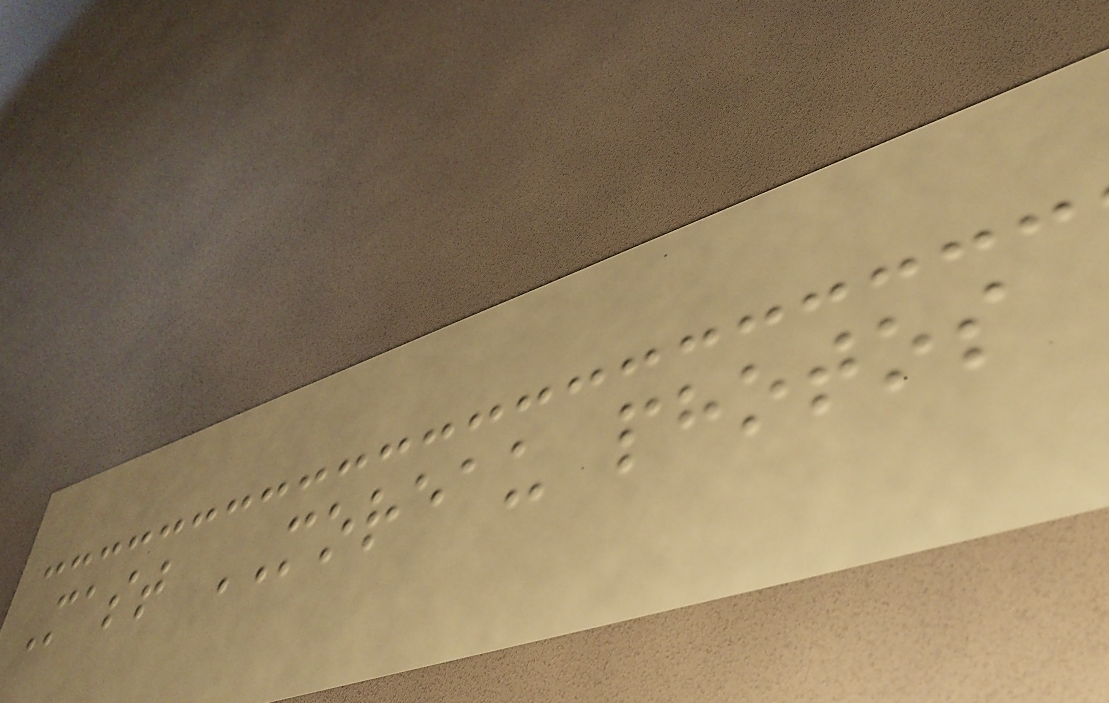Mast MOREAU photos
